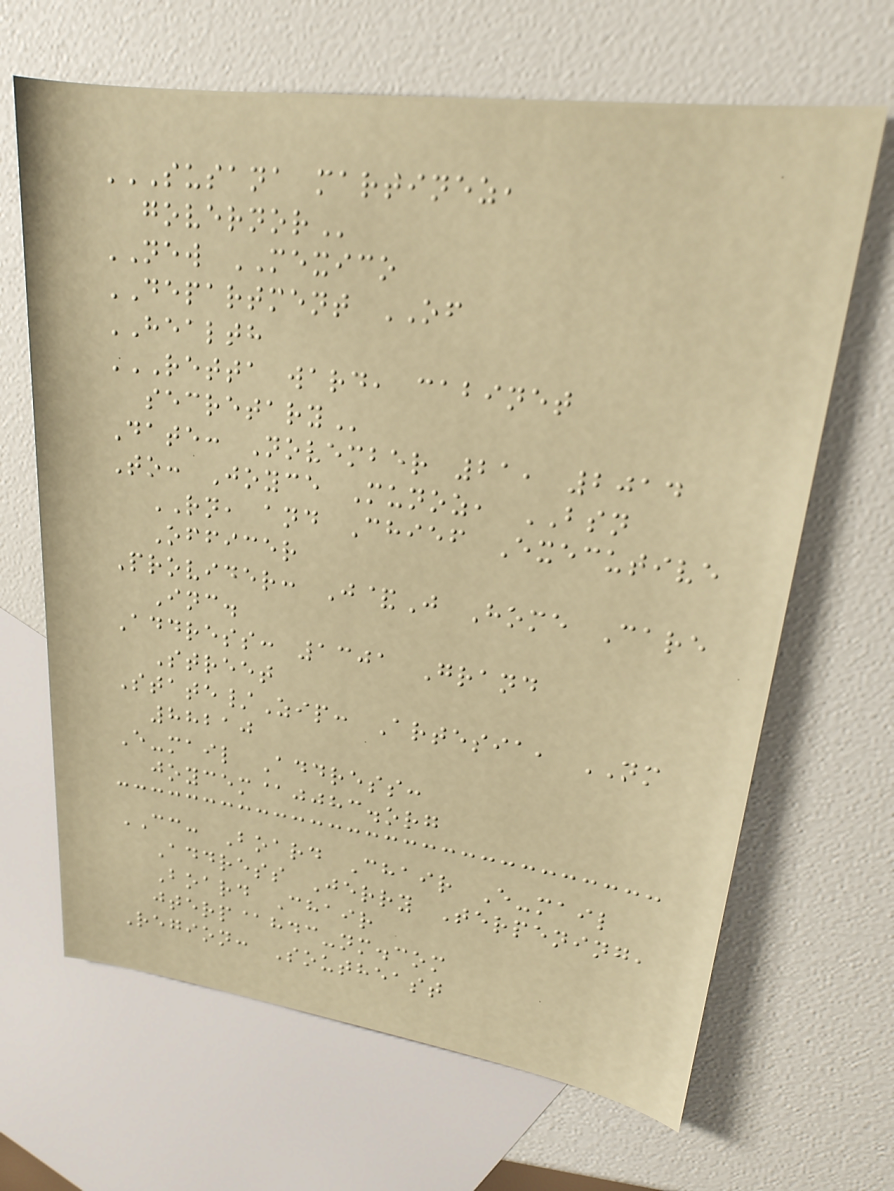SUSANA MARTINEZ,
GOVERNOR
NEW MEXICO
DEPARTMENT OF
HEALTH
RETTA WARD, CABINET
SECRETARY
Date: November 21, 2014
To: Joyce Munoz, BSN
RN, and Chief Executive
Officer
Provider: J&J Home Care
Inc.
Address: 1301 Grand
Street
State/Zip: Artesia, NM
88210
E-mail Address:
joycem@jjhc.org
CC: Board Chair E-mail
Address Jerry Terpening,
Board Chair
jterp@hdc-nm.com
Region: Southeast
